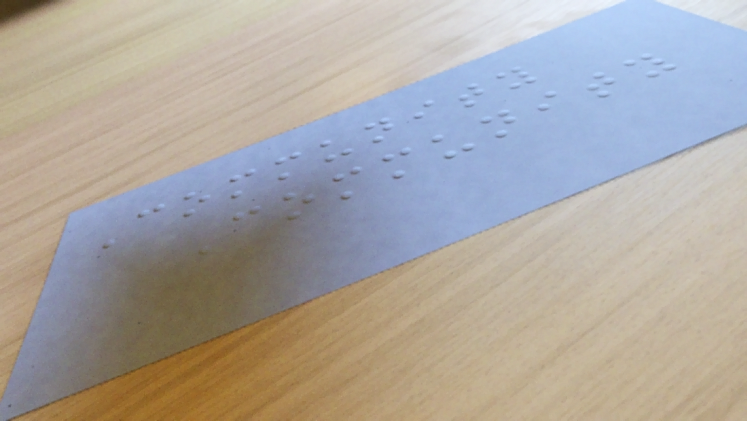Community
Community
